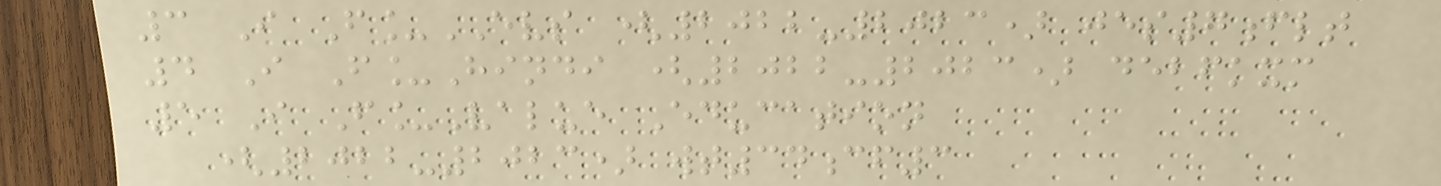3 I F_EVS (2022-2023) jes7flt
4 I F_Hindi (2022-2023) debfkxm
5 I F_Value Education
(2022-2023) wt34cf3
